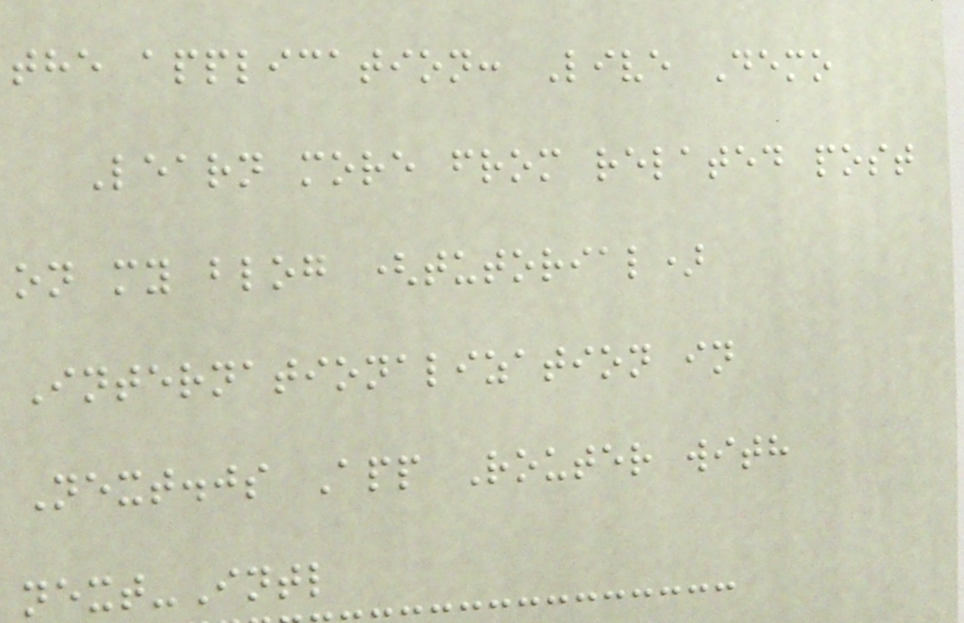the application: Live Demo
Learn more from related post
on my blog (tutorial)
Internationalization in
Next.js App Router with
next-Intl
